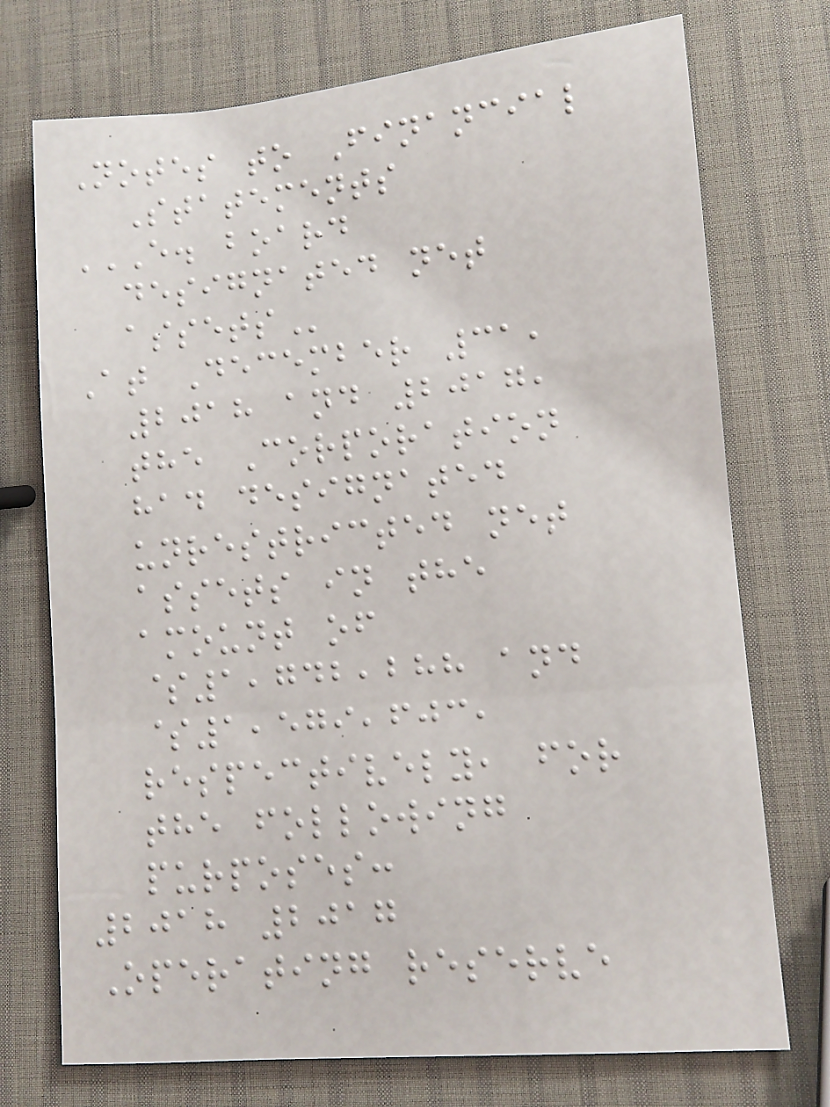Notes to Financial
Statements
E. BOARD
DESIGNATED NET
ASSETS
At December 31,
2018 and 2017,
the Corporation
had designated
unrestricted net
assets in the
amount of
$1,742,288 and
$1,579,603,
respectively, for
the following
purposes:
2018 2017
Operating reserve
